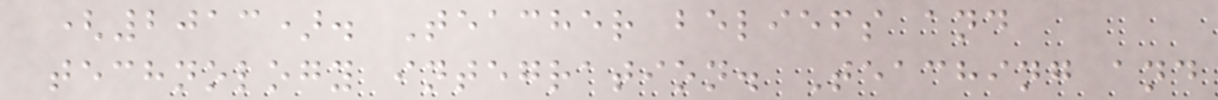(2013). Teacher beliefs and
technology integration. Teaching and
